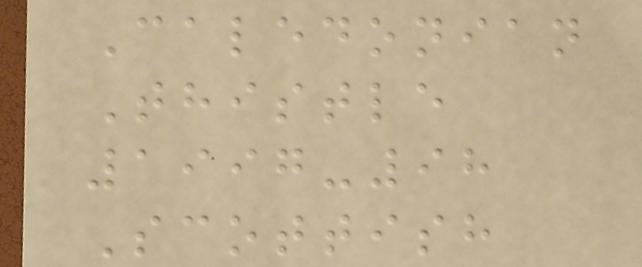Caledonian
Thistle
1997-98
Scottish
